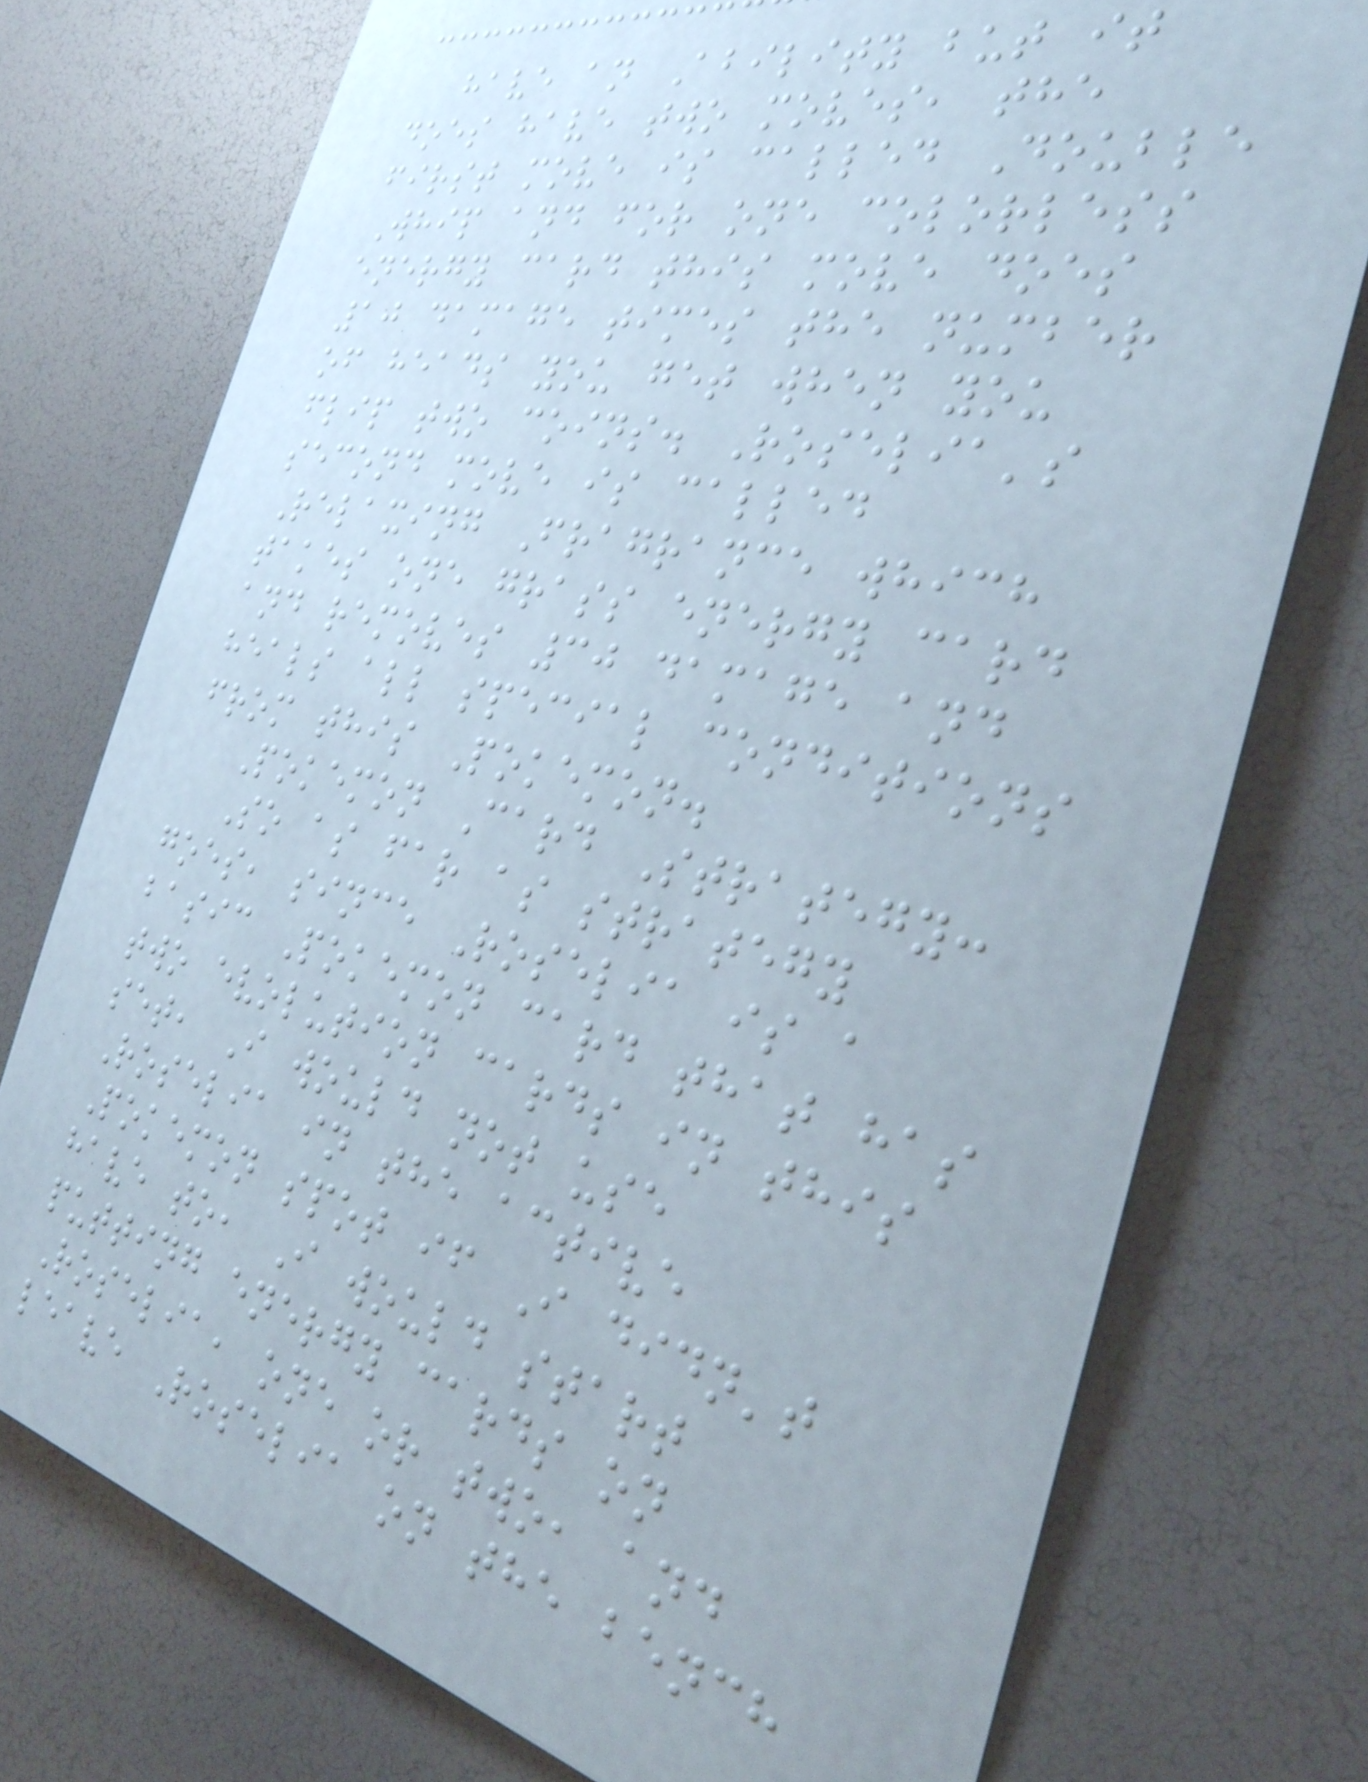have an Ability but it
does have two moves, the
first move is called Double
Whip and for one colorless
energy card this move does
10 damage times the number
of heads you get when you
flip two coins. Roselia's
second move is called
Relaxing Fragrance which
takes one grass energy card
and removes 30 damage and
heals all special conditions
from this Pokemon.
Pokemon Card Strategy:
So as far as strategy
goes, since Roselia is a
basic Pokemon card that has
two evolution cards in this
set, I would not use
Roselia in the active
Pokemon spot if I didn't
have to, I would start
putting energy cards on
Roselia, one or two, and
leave Roselia on the bench
